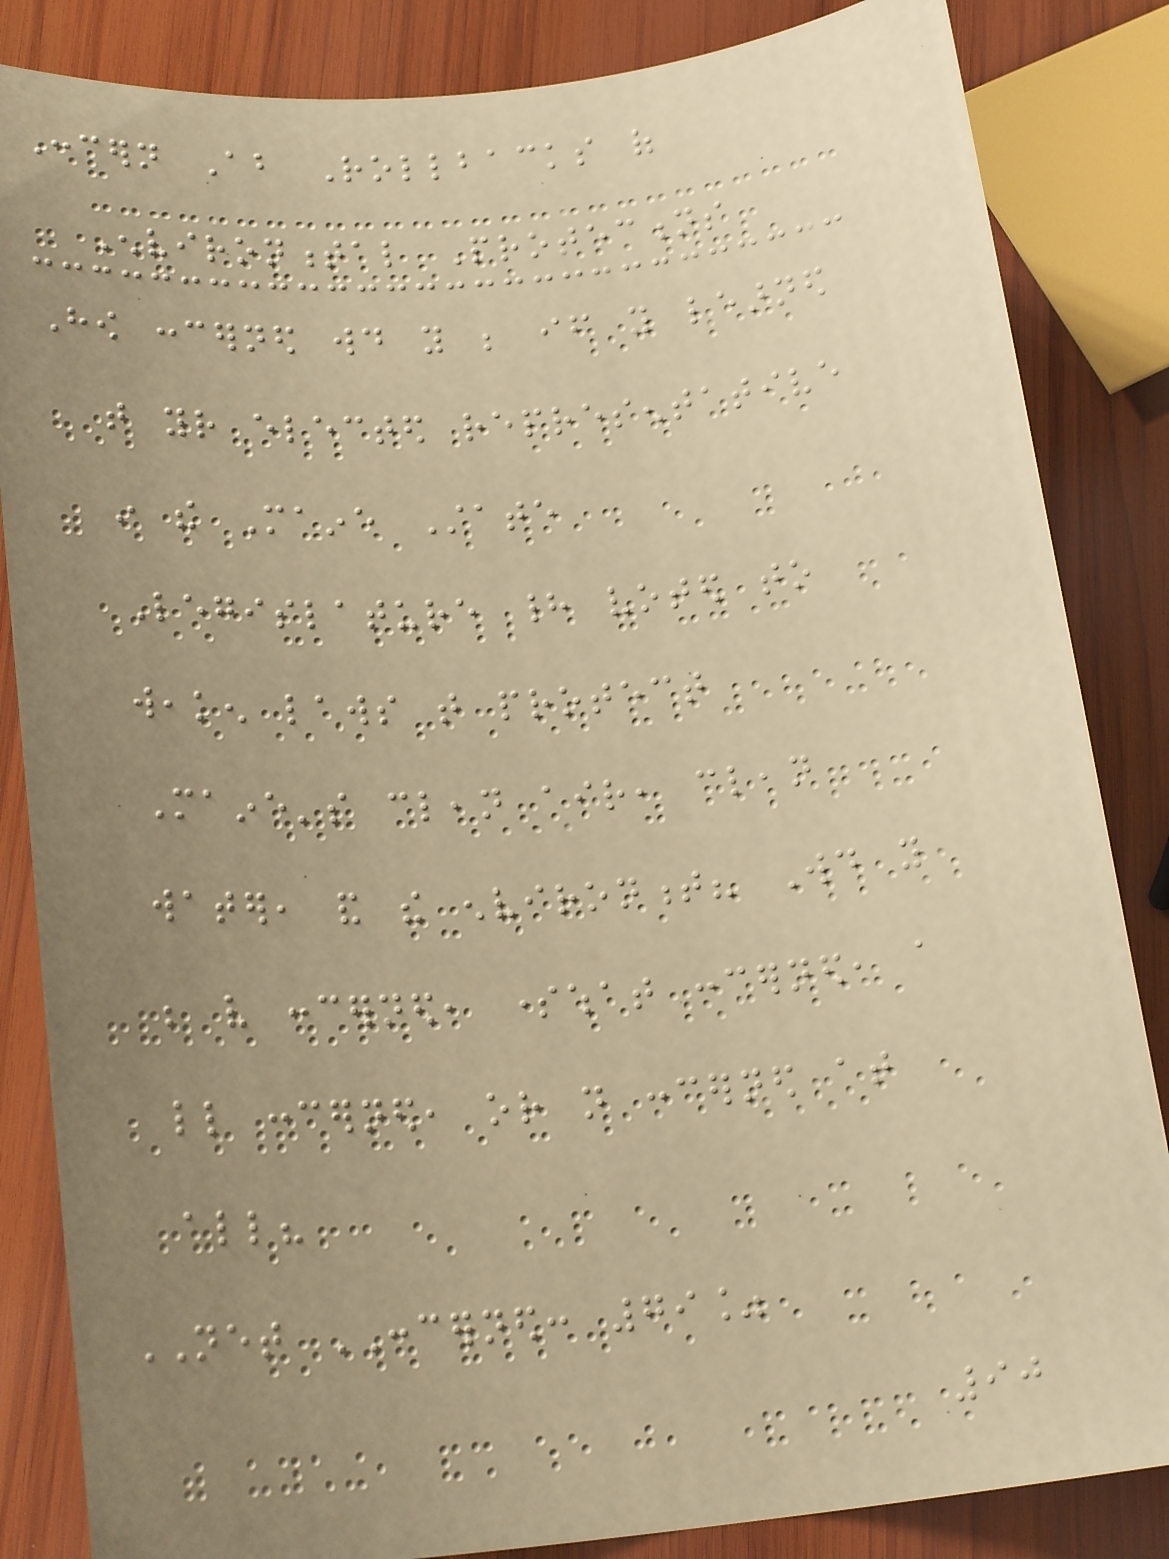Concern About Rollbacks of
Environmental Protections
How concerned would you be if you learned
that your elected representative
in the Maine State
Legislature had voted to
weaken laws that protect
Maine's clean air, clean
water, and the environment? Would you
be very concerned, somewhat concerned, a
little concerned, or not concerned at
all?
NET CONCERNED: 79%
90
